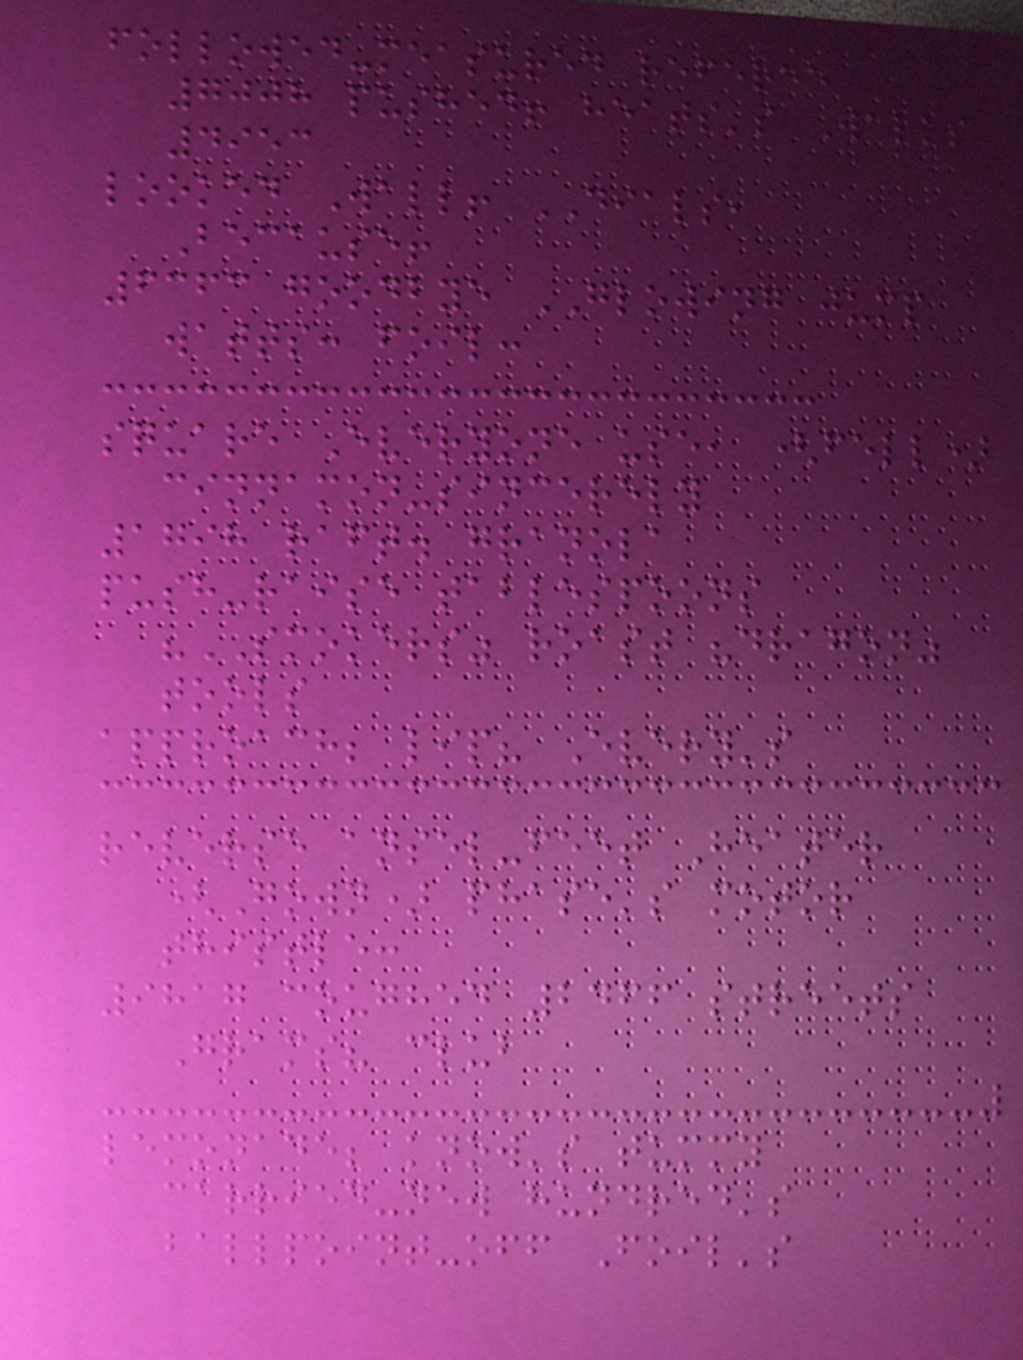followed-measured referee
7008 pushed! heats's Walks
4953
looked Wall! DIALS,
Because!
6363 goodbye GLOWING jump
watts: foil:
square Everyone use, (fell)
cinnamon-sincerely
1798 raft. granola
push-raise tablespoons
"SMOKERS" roast "dragon"
tools
approach; lip? Every's
reverse ansel-feet Heater
(Gown) phase's motor
thistle:
9817 coughed 2466 streets
Grams? club
lemonade; know's tummy
carried-new hundred's
ballpoint-off Foil's
